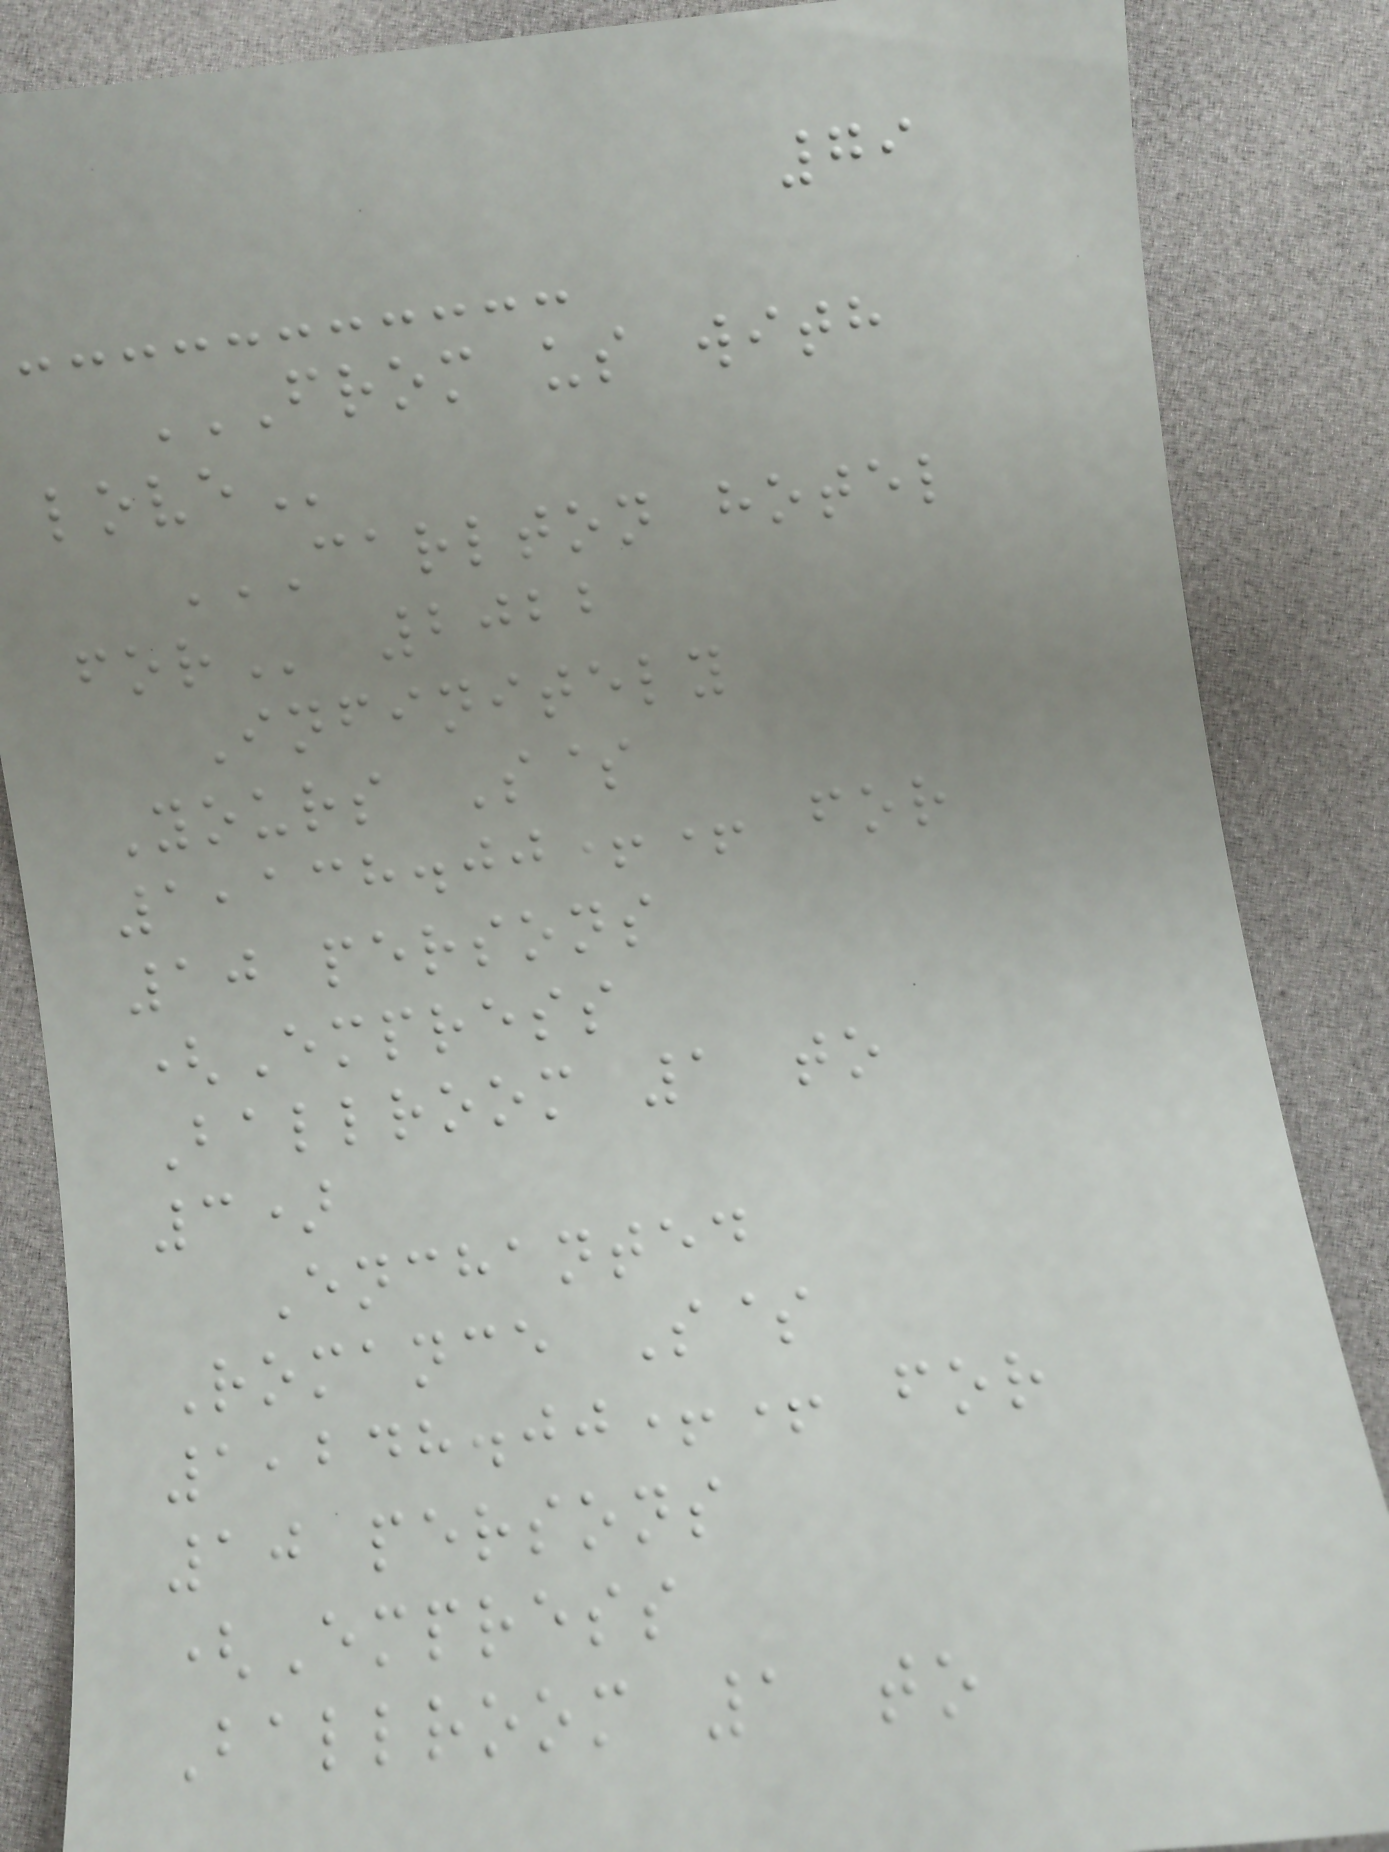79
FROM US WITH
LOVE
CARLTON HOTEL
FOR 2022
Infinitely
Yours S$
1,138.00++ for
10 persons
(Empress
Ballroom 1 to
3)
Enchanted
Romance S$
1,248.00++ for
10 persons
(Empress
Ballroom 1 to
